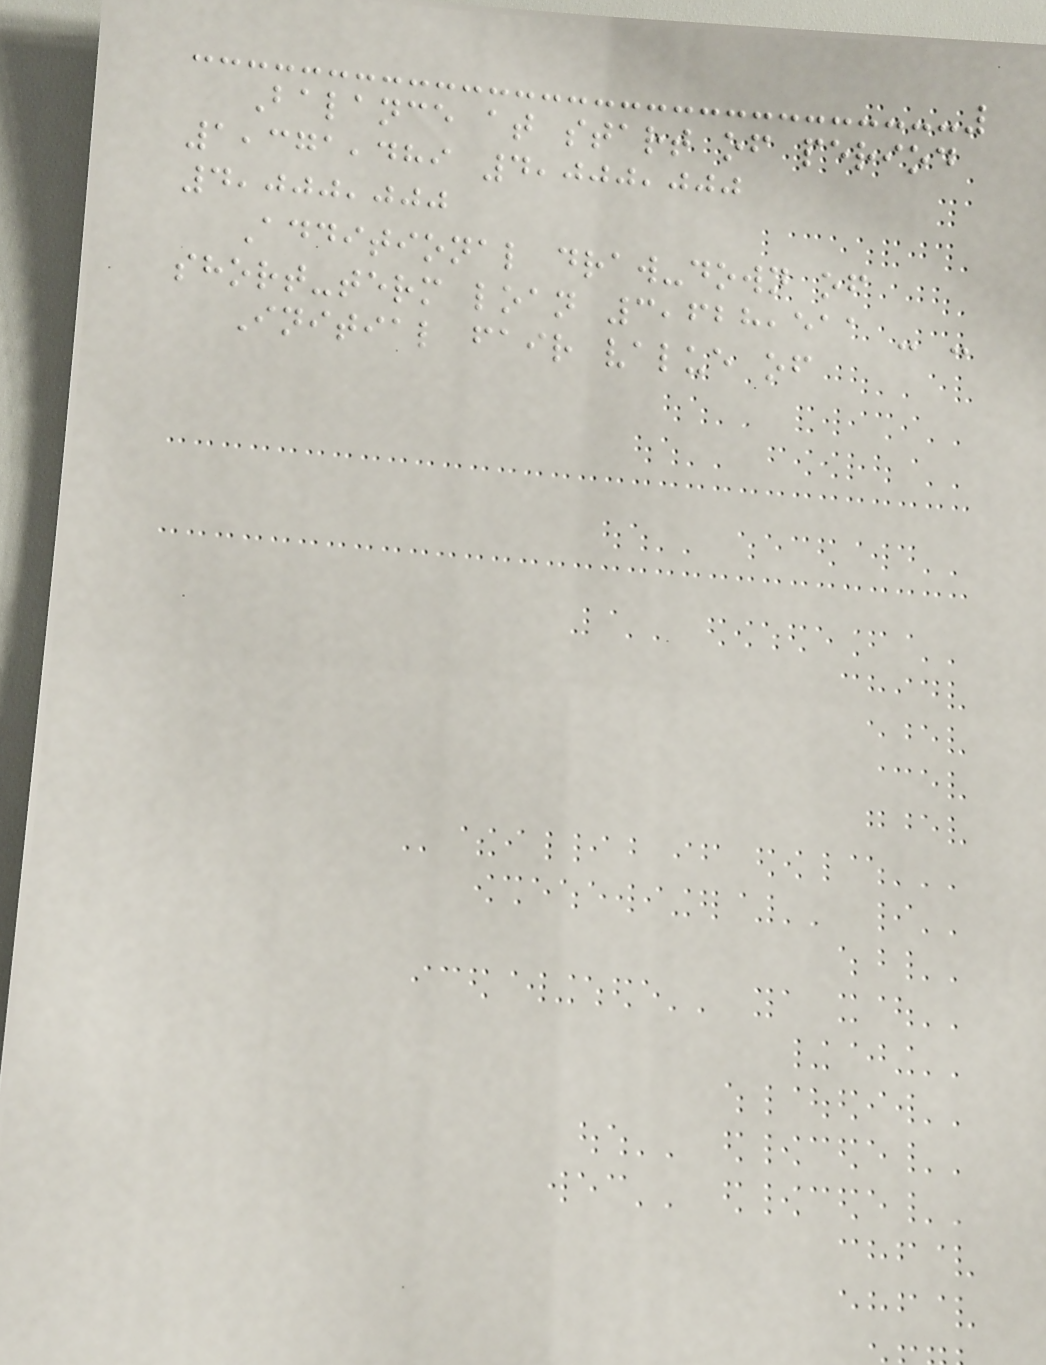Balance at start of period
1,371,489 4,000,000
4,000,000
Additional draw-down of
short-term loan 3,628,511 - -
Initial fair value of
